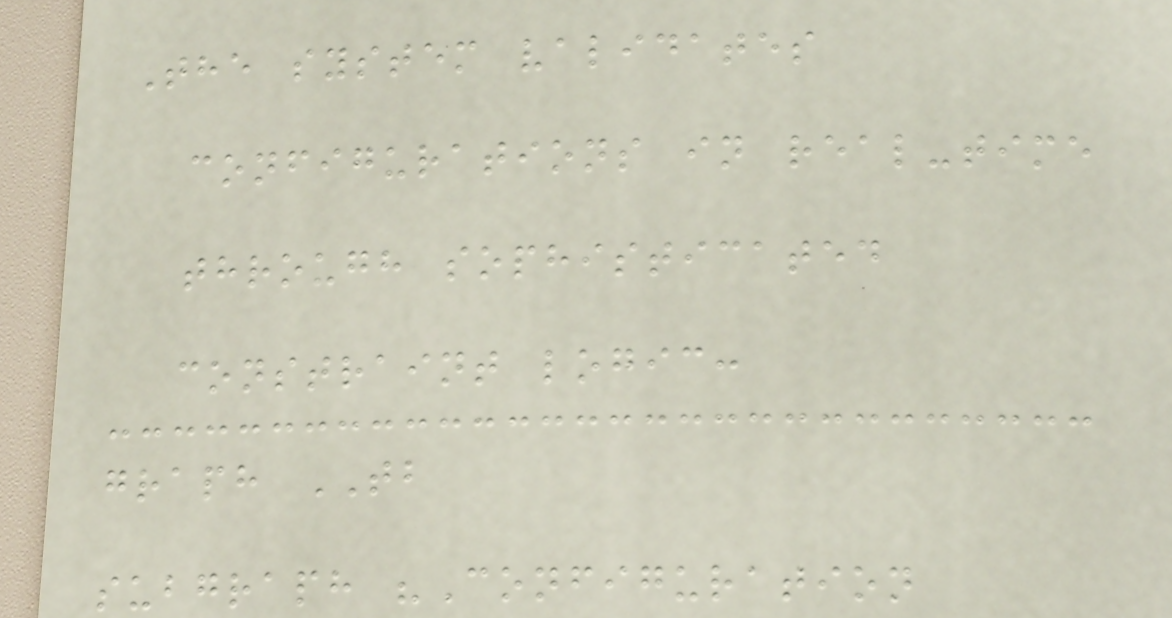The system validates
configurations in real-time
through sophisticated
constraint logic:
graph TB
subgraph "Configuration
